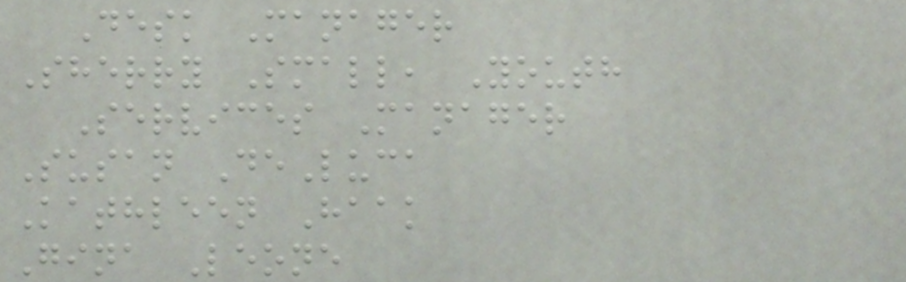Desk Manager
Sherry Small, Youth
Services Manager
Susan DeLuca
Kathleen Haak
Gina Leone
